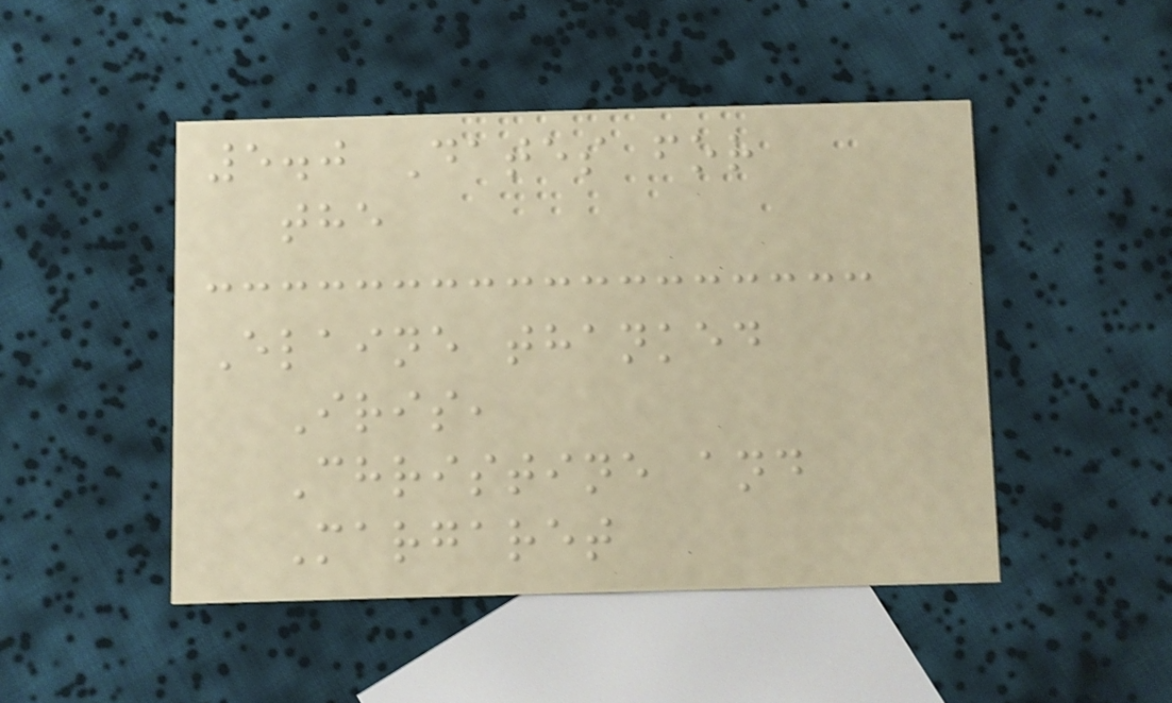5.0 Dates for
the
Elaine thanked
Iris,
Christine and
Margaret
